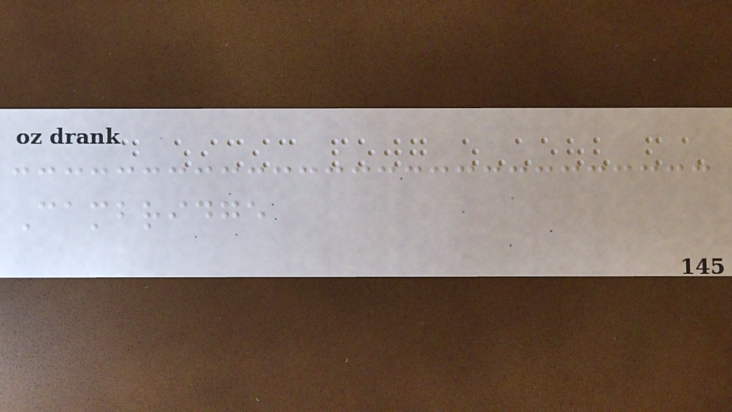Cambridge
